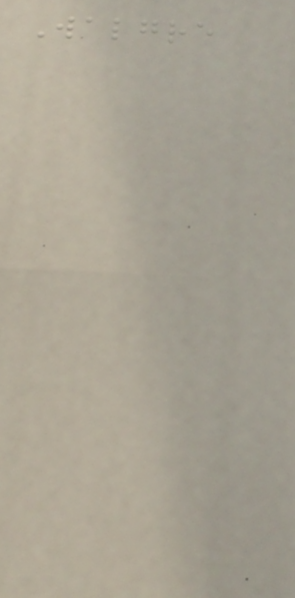Walgre
